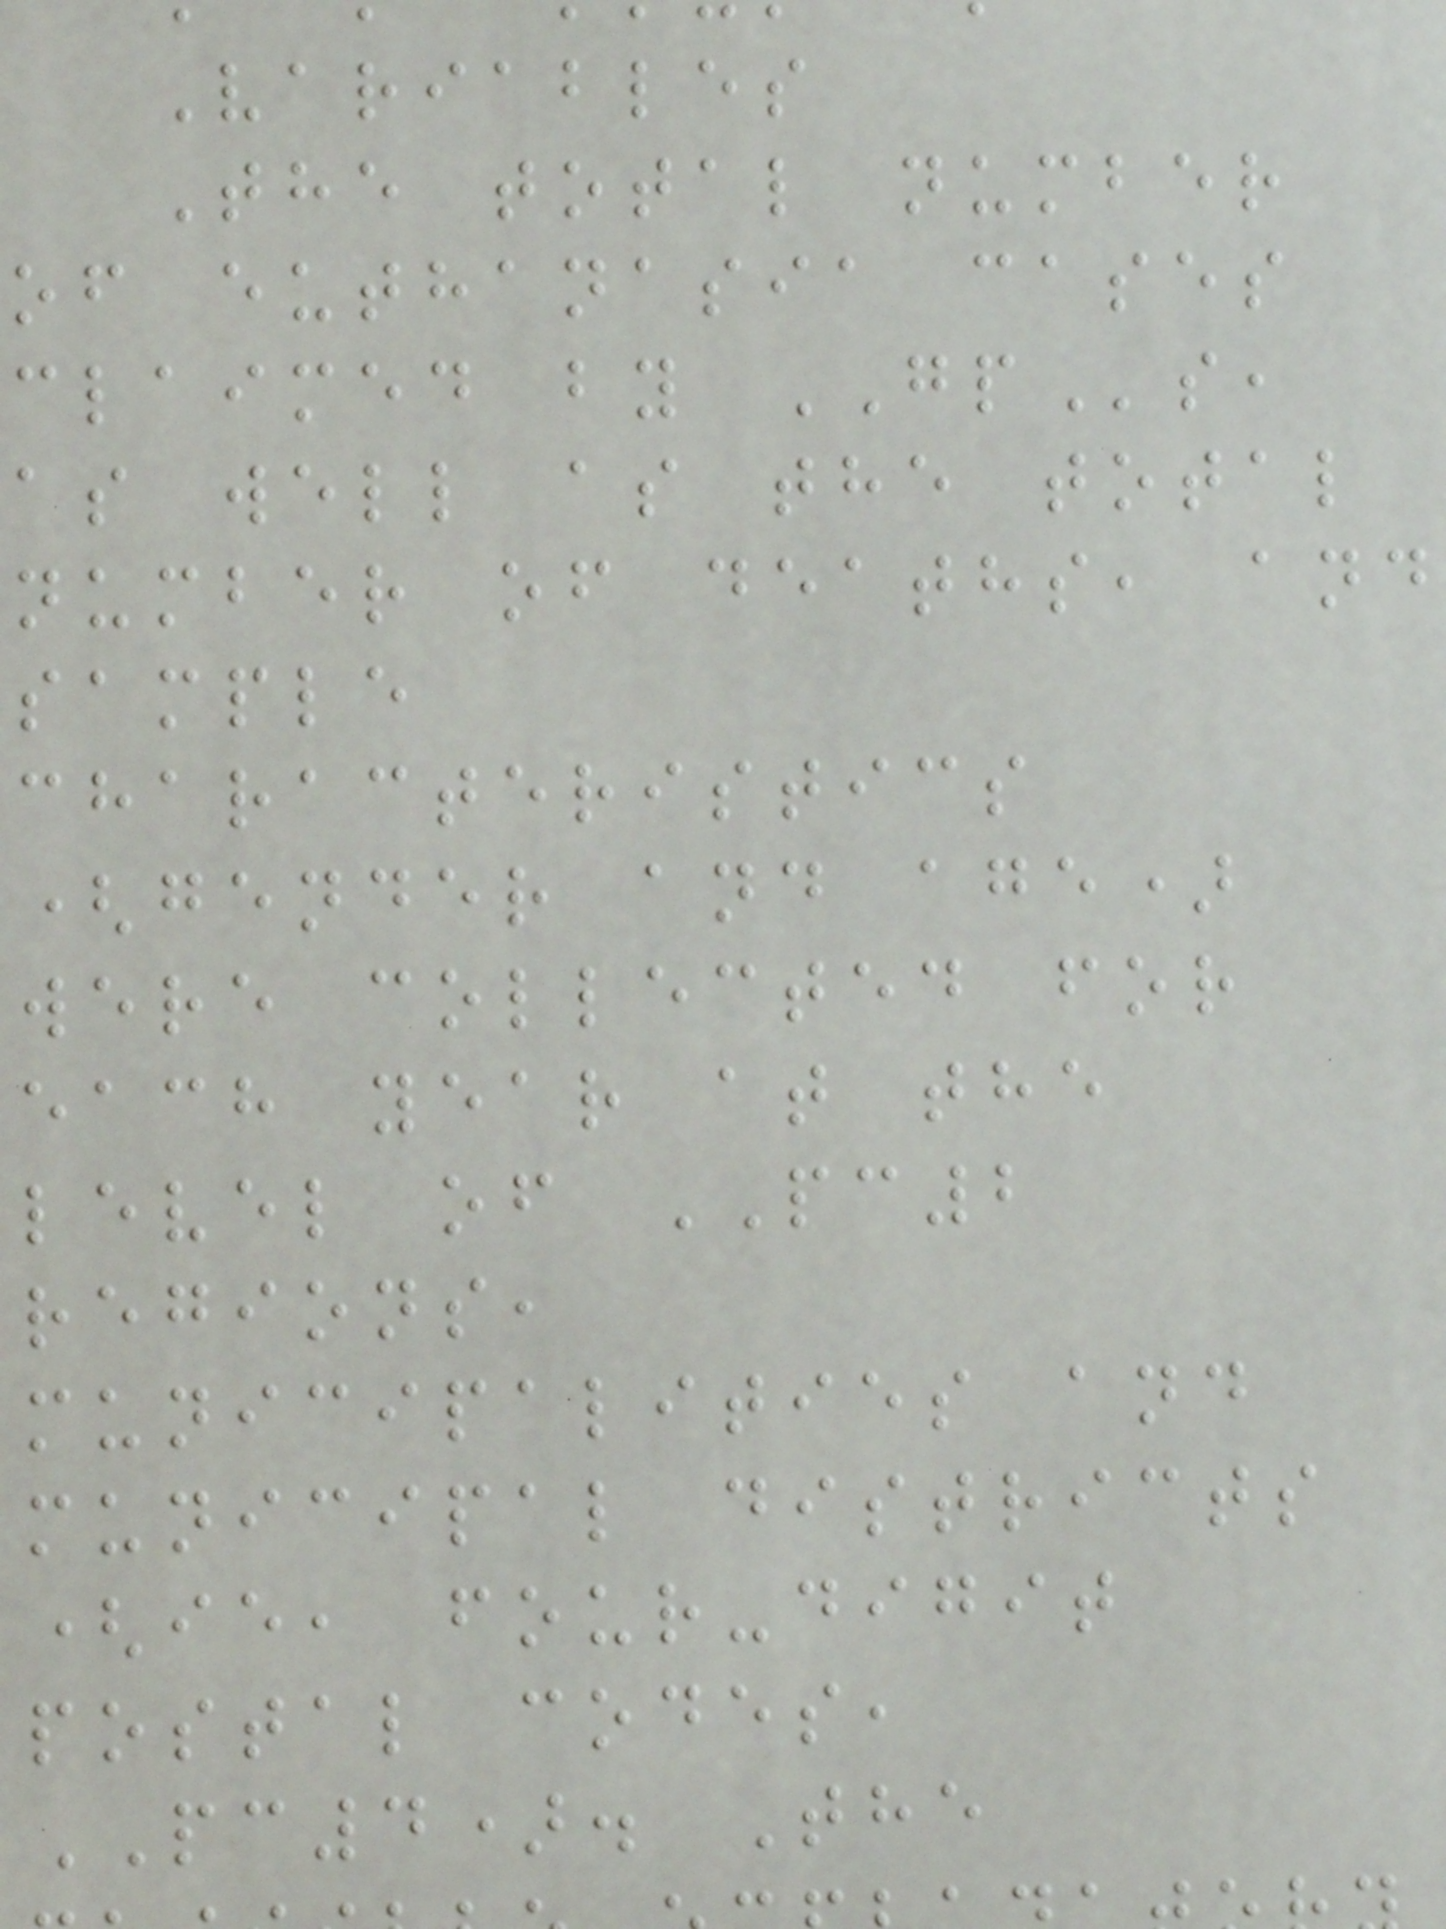Variables
The total number
of euthanasia cases
claimed by GPs,
as well as the total
number of deaths, and
sample
characteristics
(gender and age)
were collected for
each year at the
level of PC2
regions,
municipalities and
municipal districts
(ie, four-digit
postal codes,
PC4). The
